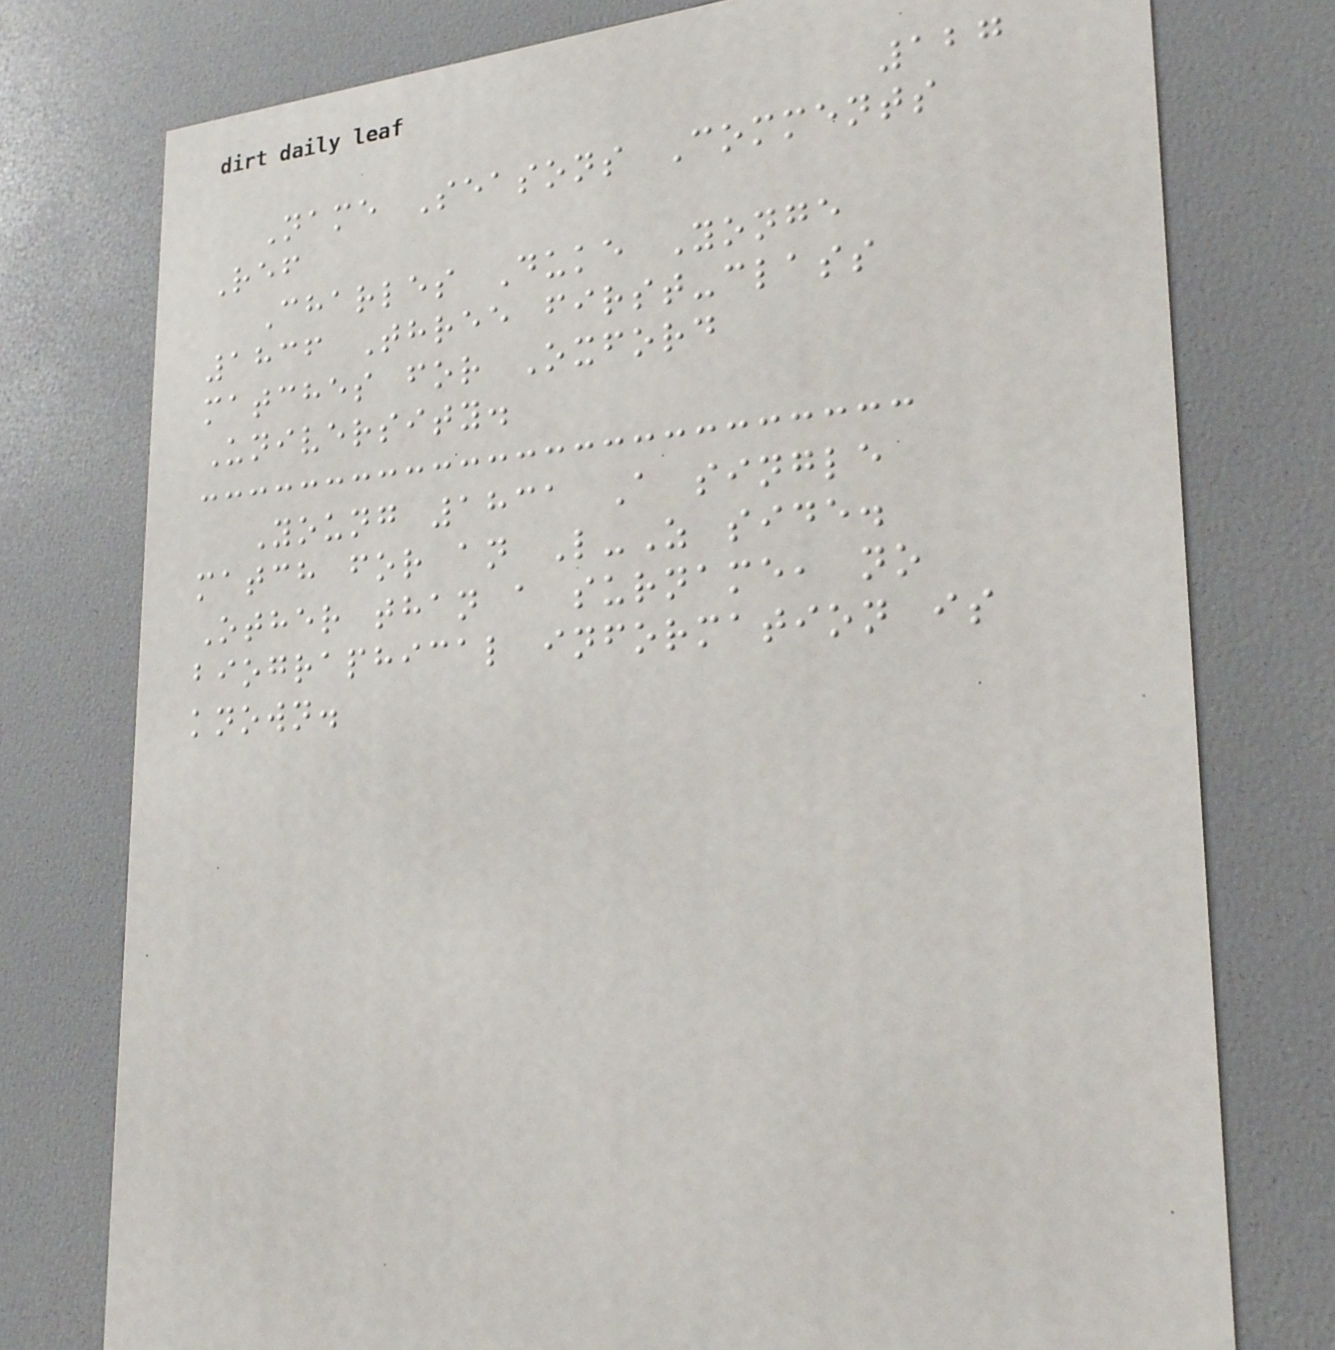127
Name Seasons Comments
Ref
Charles Duke Yonge
1836 Three first-class
matches for Oxford
University.
Young 1831 A single
match for an L-Z side.
Other than a surname, no
biographical information is
known.
